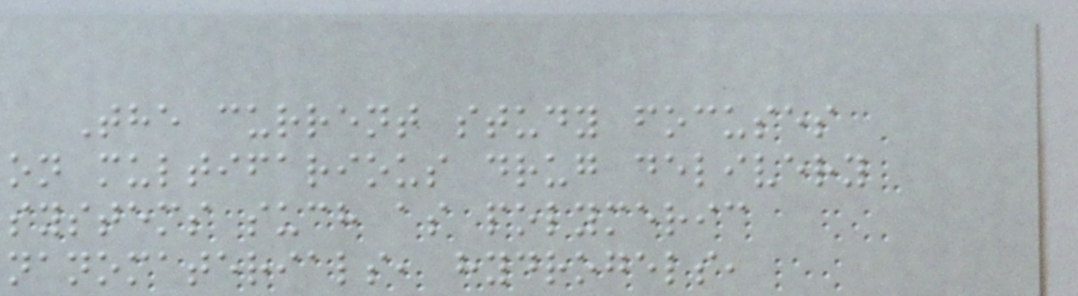The current study focuses
on multifarious drug delivery
systems such as polymeric
nanomaterials, hydrogels,
